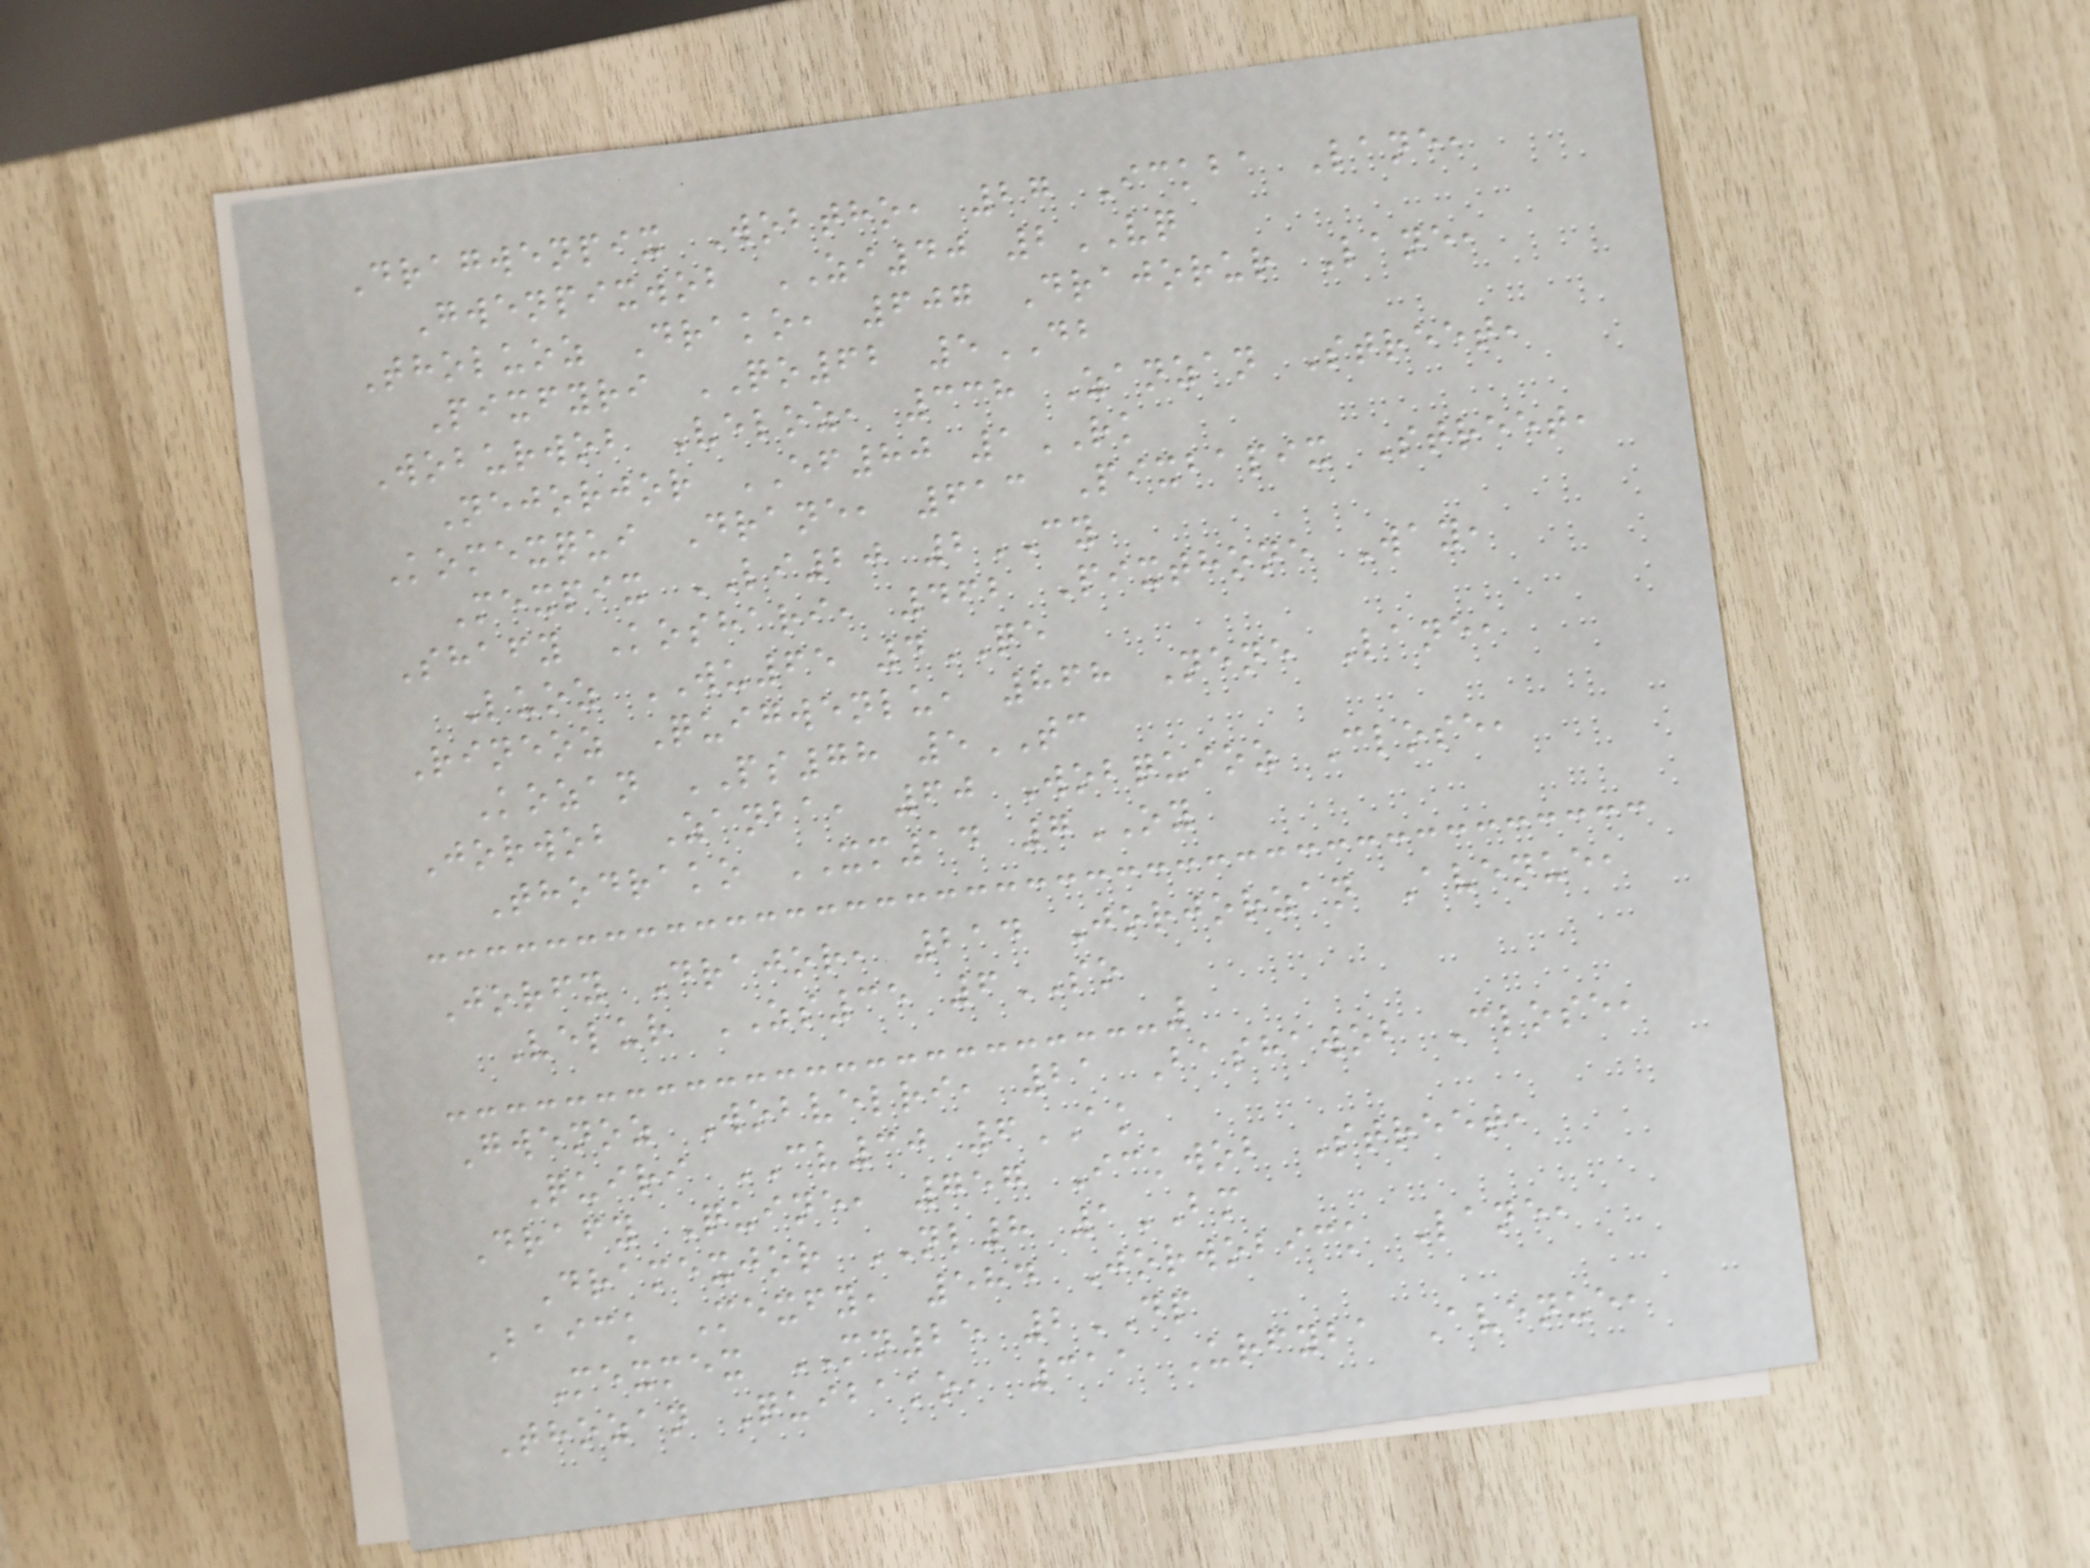Dragwenpix Wobtho, 27 Ickba Lane,
Gwenpixwob ZI40 2VQ
Tholuoz Drako, 607 Drajorur Lane,
Pixfyri QO62 5DB
Woburwob Veloz, 338 Zanzan Street,
Nejorjor EF80 1RK
Komexqui Drane, 613 Pixbapix Street,
Mexpix LI20 2CY
Shafy Koshari, 462 Pixthone Way,
Luoz WU65 4QE
Rineoz Quigwenlu, 868 Nene Lane,
Kozan PS78 5TC
Jorwob Zanba, 60 Wobquioz Close,
Thodrako XM14 7OY
Jorfy Drajor, 214 Jorjorzan Avenue,
Velur ZS35 6SO
Gwenoz Wobvelri, 21 Bashawob Close,
Quiri CV30 6AK
Drafy Quine, 757 Ickwob Street,
Dramexjor NL8 1BM
Baick Mexfy, 584 Jorwobick Lane,
Mexmex MN25 2DP
Thozan Quibako, 311 Urfyba Avenue,
